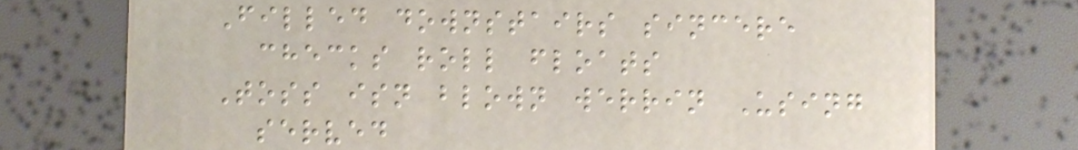Filled downstairs sincere
checks roll floats
Toss isn blown werrin Using
served
